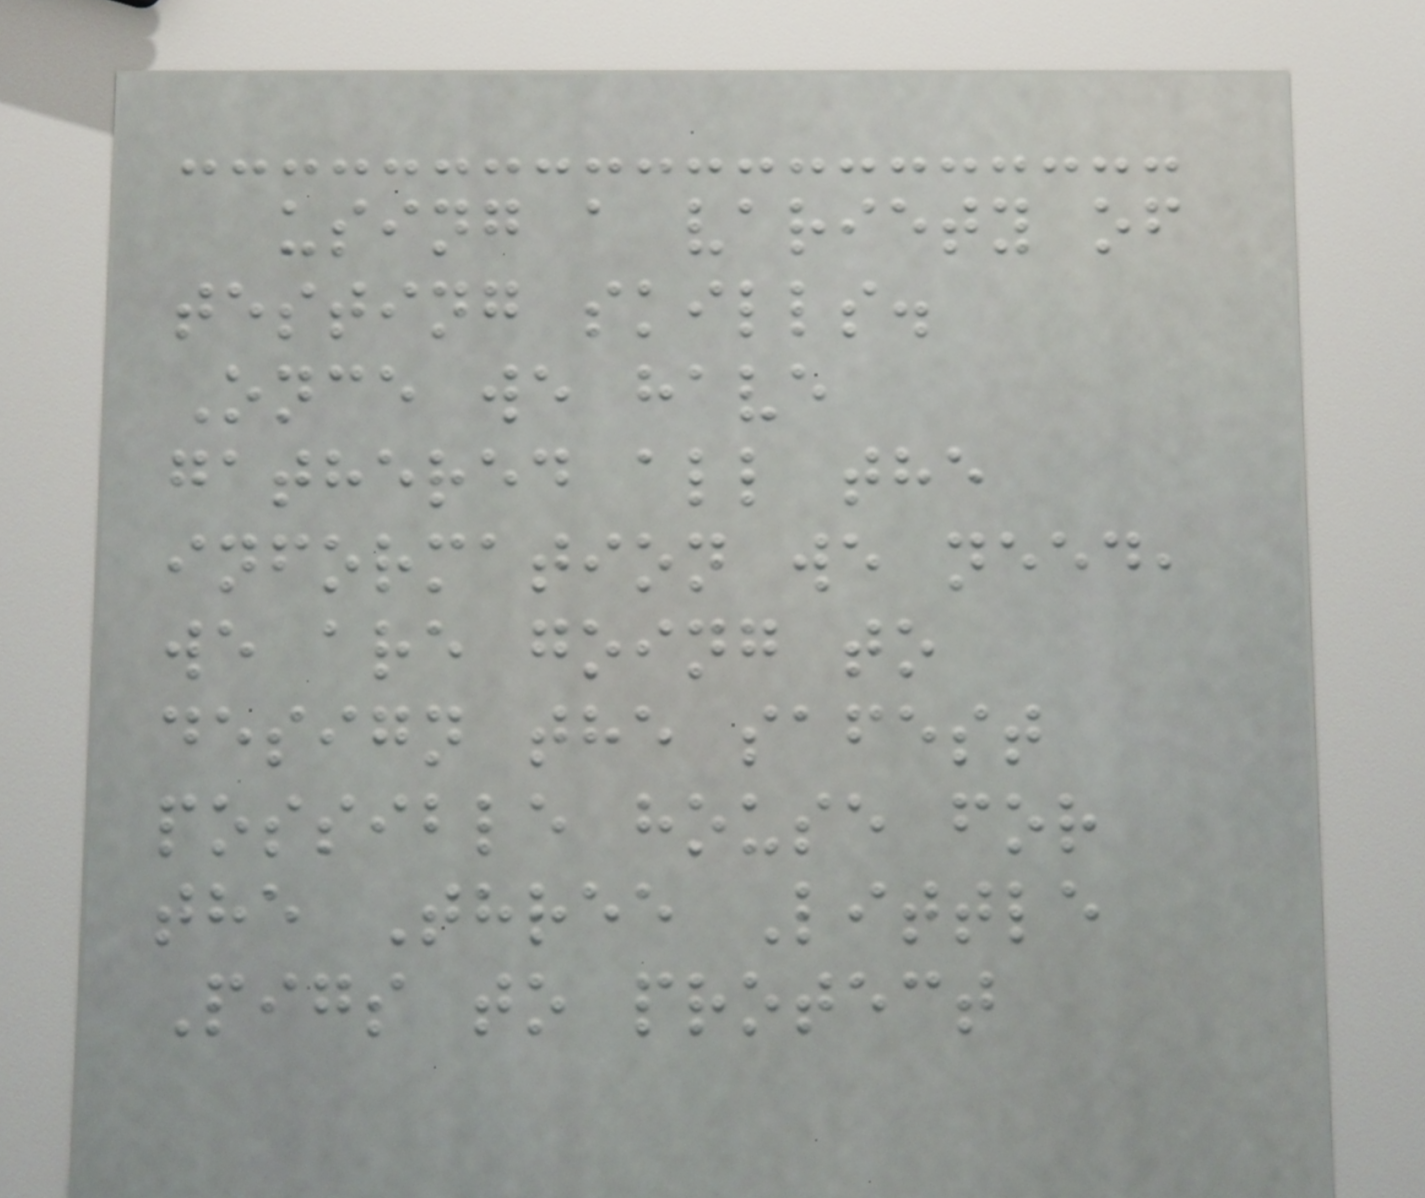using a variety of
testing skills.
Once we have
gathered all the
information we need,
we are going to
design the safest
possible house for
the Three Little
Pigs to protect
